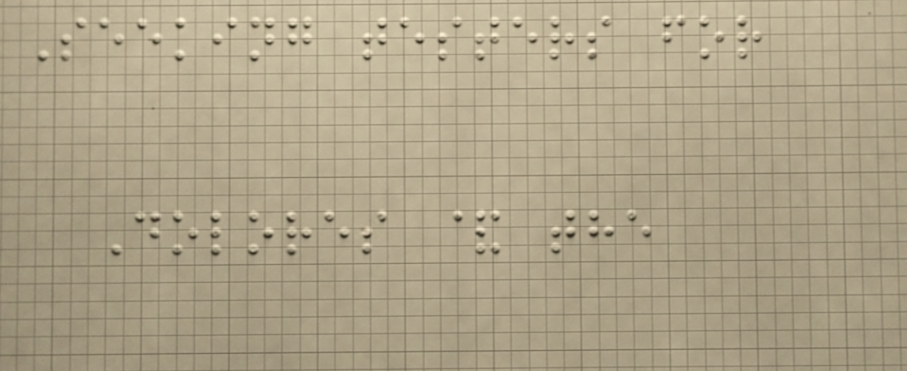Seeking testers for
Dolores & the
